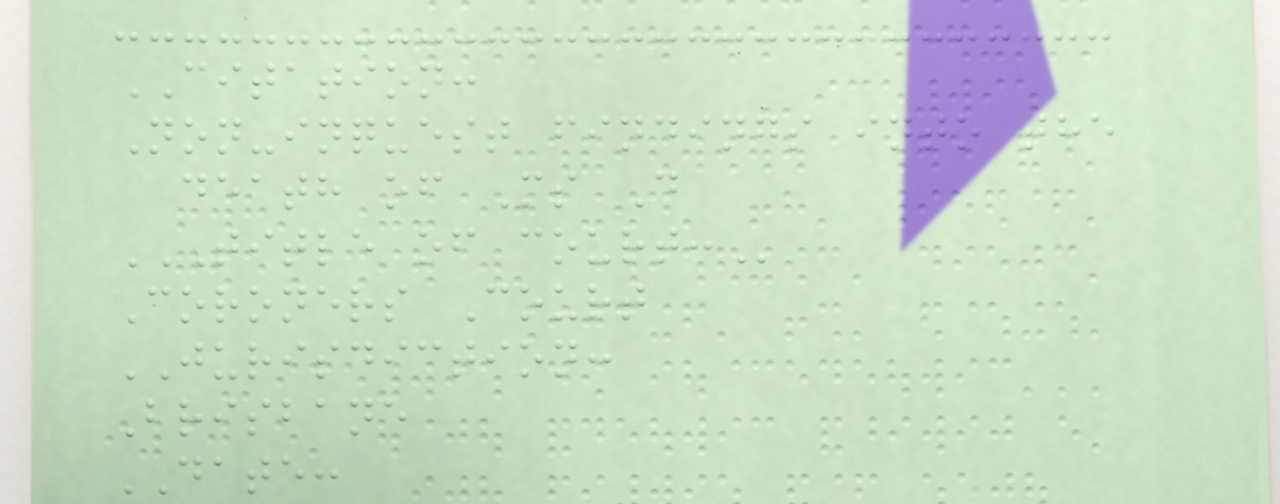CITATION:
Non-inquest findings into the
death of Ms D
TITLE OF COURT:
Coroners Court
JURISDICTION:
Brisbane
DATE:
